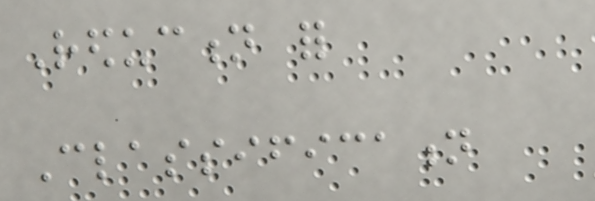Reduction for
Classification
